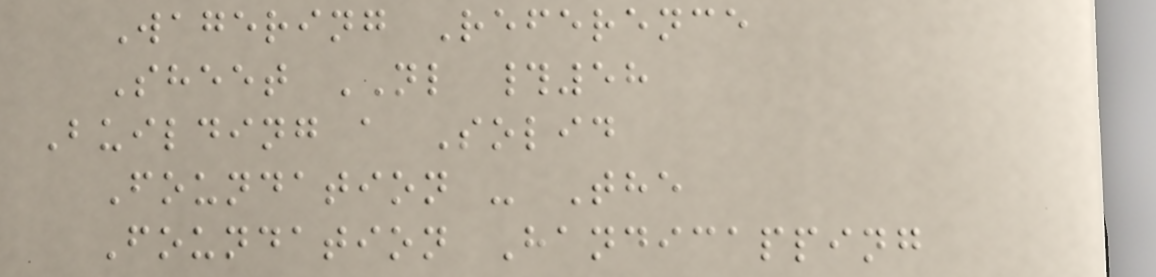Wagering Reference
Sheet NL #58
Building a Solid
Foundation - The
Foundation Handicapping
